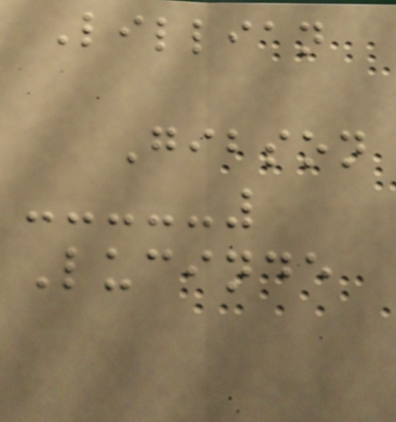Lillian
Gibson
Lucinde
